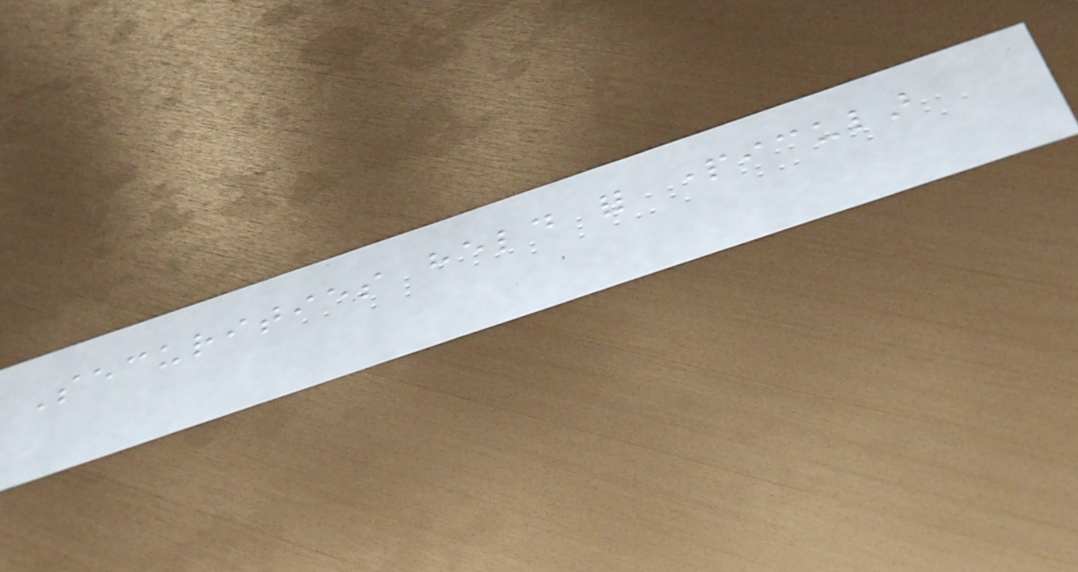Securities held for particular
